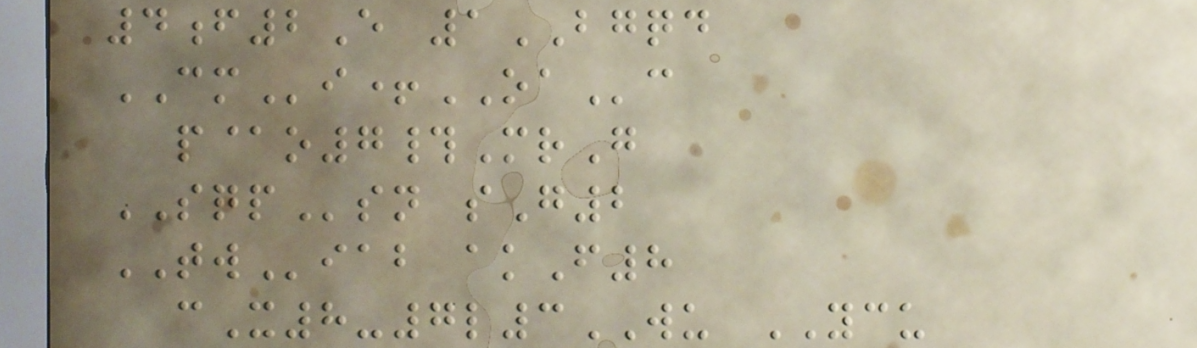4f2E 1BGQD
CMi+OAc
p@o7#MrG
SQPsn sG2
TWiab akF8
cX8-7l3WU YCU
